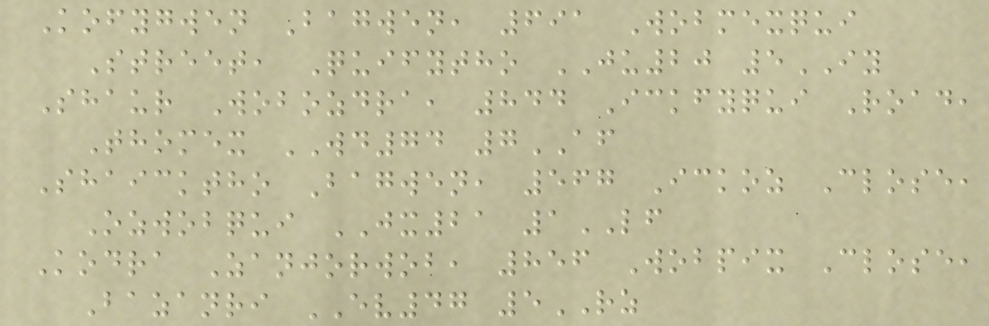Kofygwen Bagwen, 691 Wobmexqui
Street, Quifytho JU20 5IY
Shaur Wobozdra, 844 Ickfyqui Road,
Thomex WD74 7AF
Shaicktho Bagwen, 567 Ickoz Close,
Ozwobqui JX21 1LF
Kodra Zanjorwob, 856 Wobpix Close,
Bazanri EV47 5RZ
